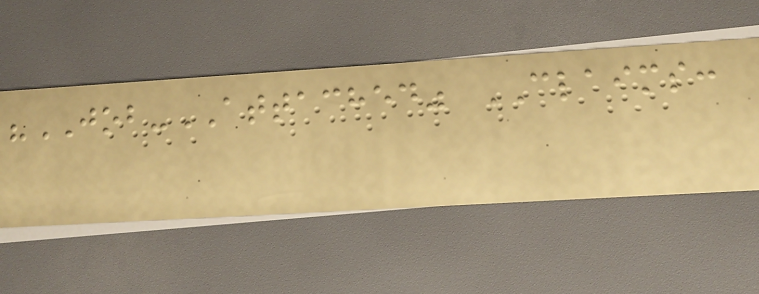"JOB-ATTACHED" CLAIMS:
